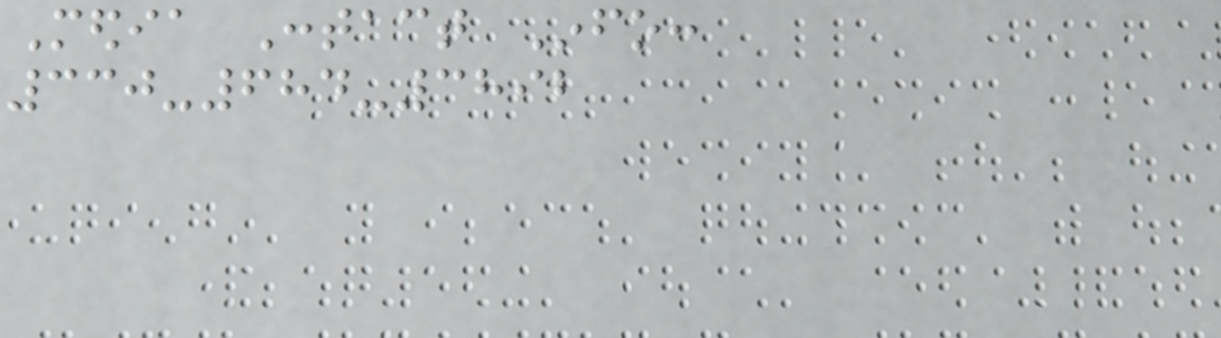Media Contact Info:
330-684-3892
